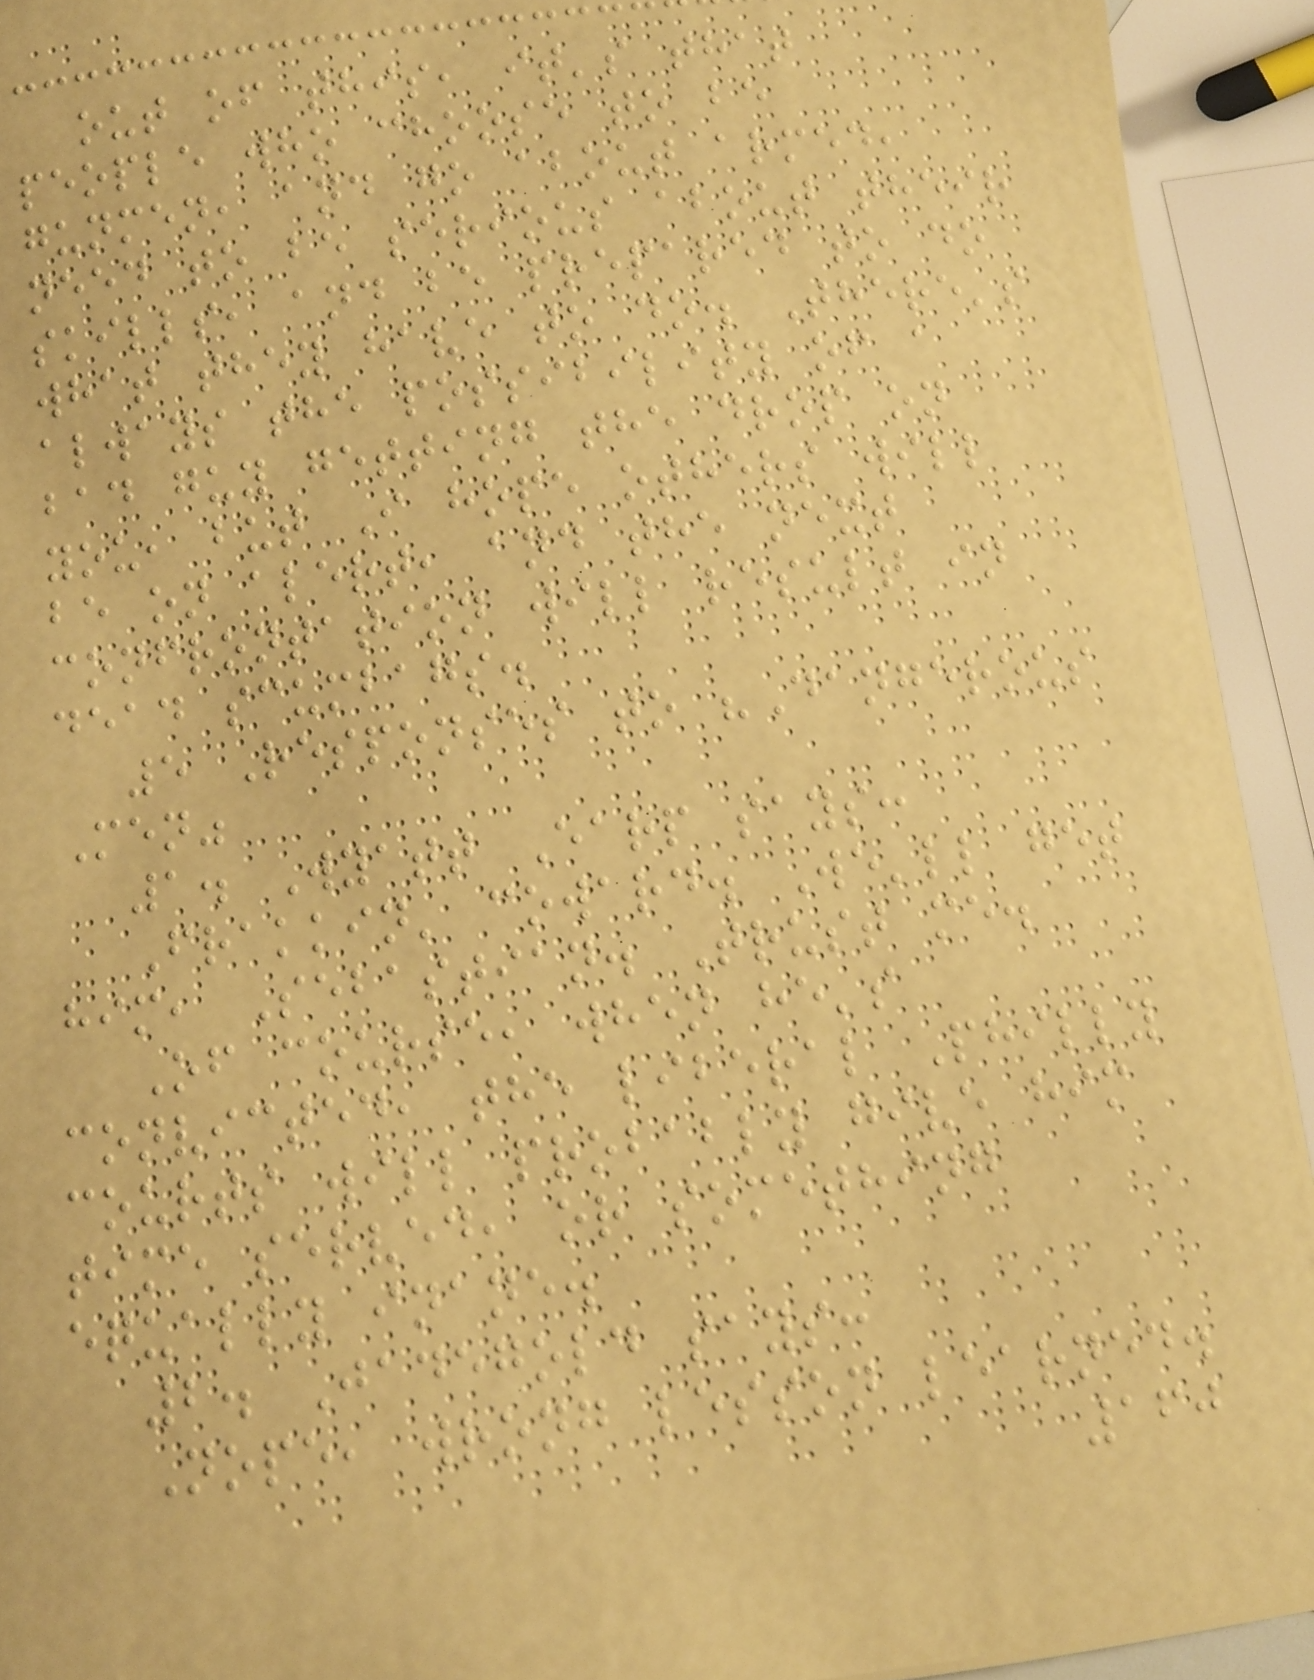out of this, it's that
people who choose to be
gunmen, and go about armed,
need to be serious about their
skills, and be prepared to do
what they have to do. There's
always the possibility of a
bad guy getting the drop on
you, but I hope others will
be on alert, and the next
confrontation will result in
dead scumbags.
5 Responses to "Dangerous
Men"
1. Wyatt Earp says:
Frakkin' coward. We'll get
him, Sebastian. Trust me.
Of course, when he's
convicted, the liberal Philly
courts will probably give him
time served, or something
equally inane.
2. Jadegold says:
Nope, wrong lesson learned.
160
